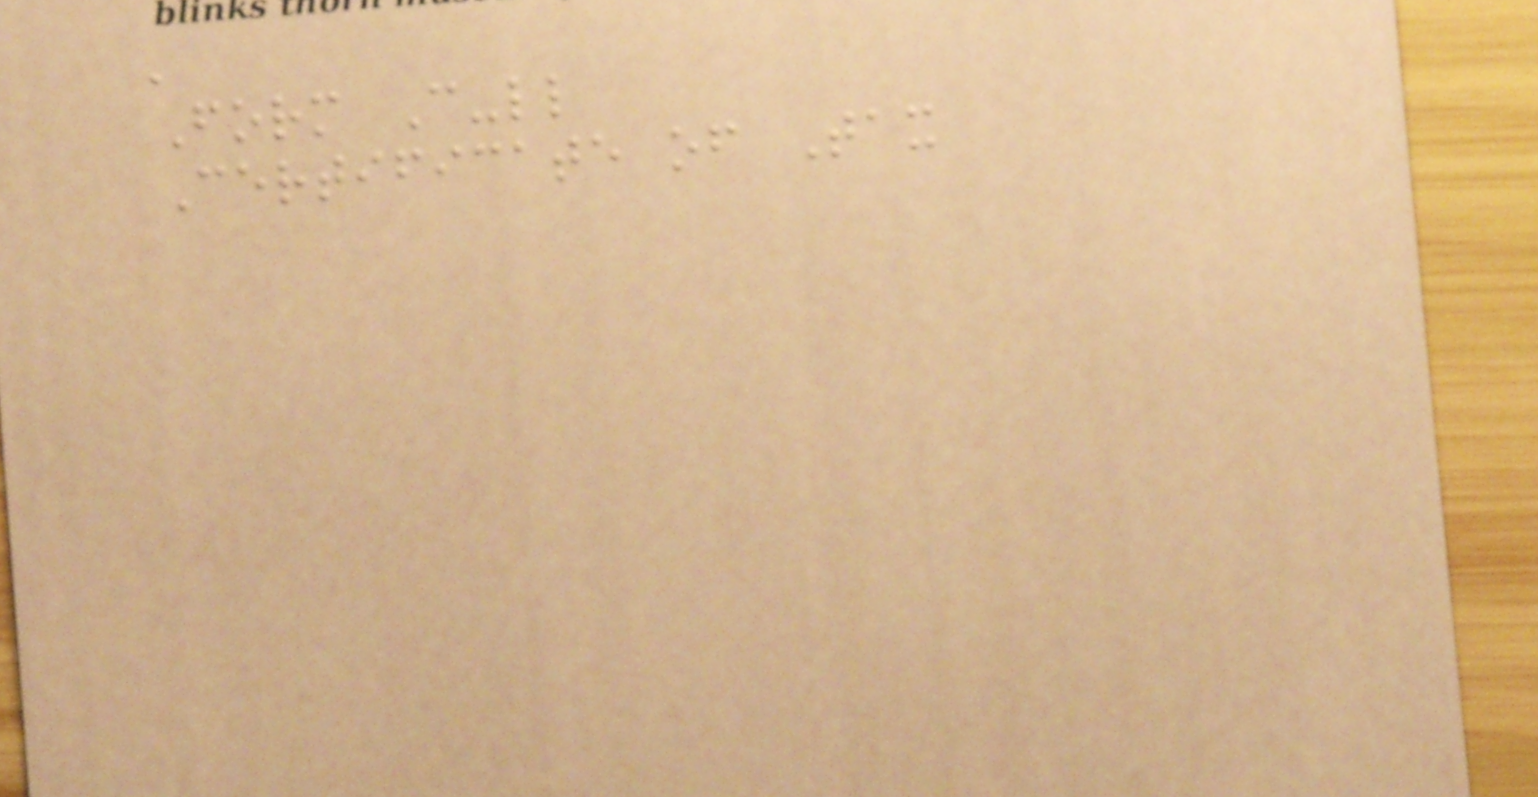'
Form C-ll
Certificate of Tax
